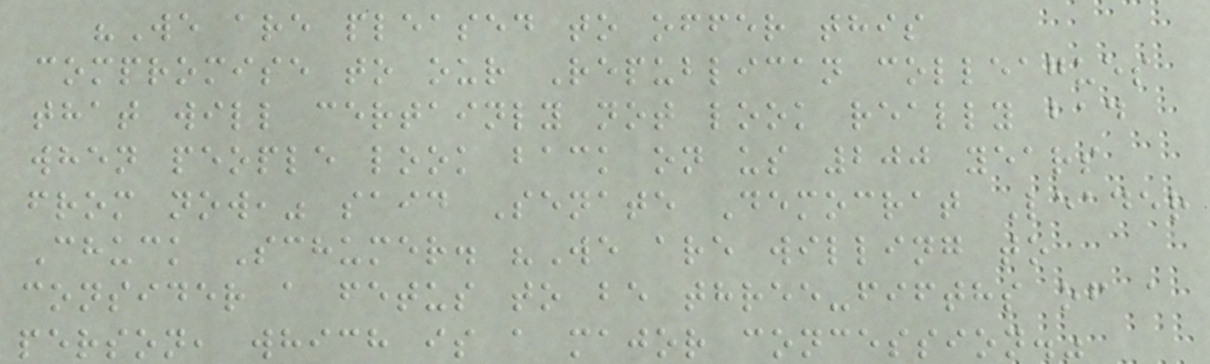"We are pleased to offer this
compromise to our Republican colleagues
that will certainly not look really bad
when people look back on us 200 years
from now," said Senate Democrat Leader
Chuck Schumer. "We are willing to
consider a fetus to be three-fifths of a
person, which is a major concession."
